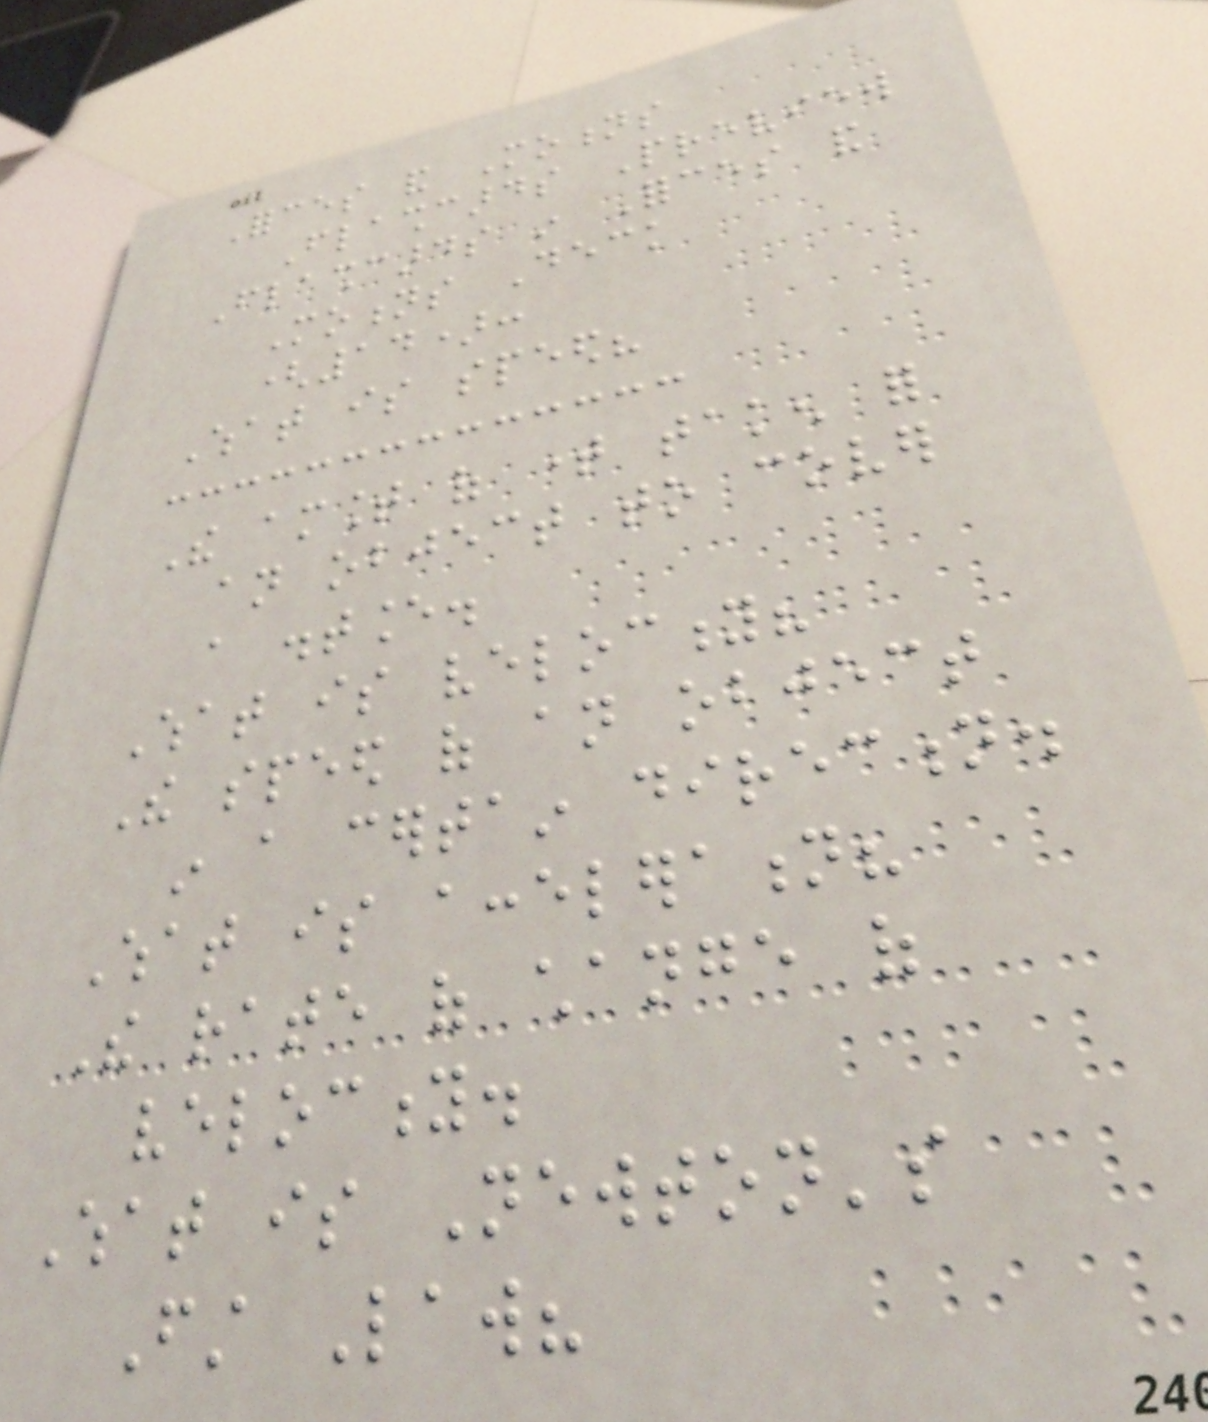Forces and Motions
Flashcards Preview
Flashcards in Forces and
Motions Deck
(14):
What is speed?
The amount of time taken for
an object to cover
a distance.
What is velocity?
The speed of an object
in a certain direction.
What is acceleration?
The rate of change of
velocity.
What is Newton's
First Law?
